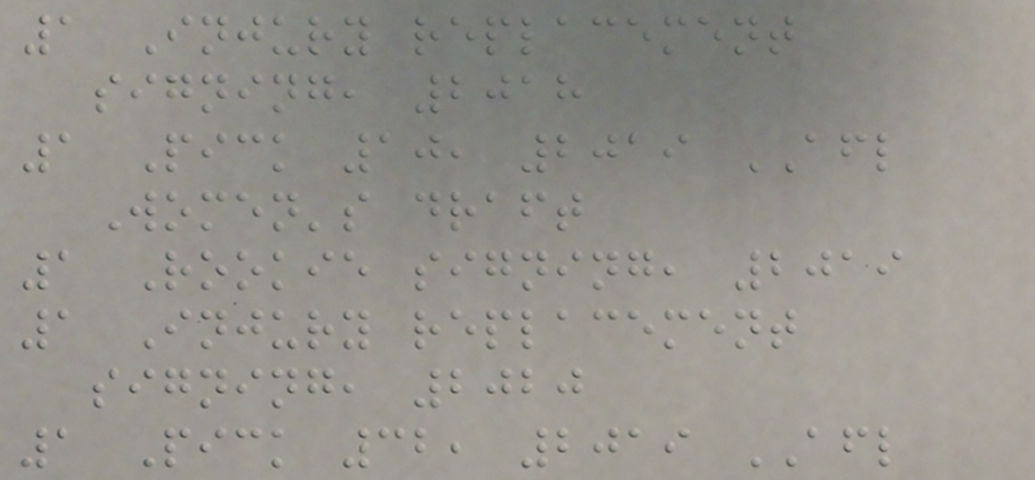1 Injury replacement
signing, 2018
1 Pick 10, 2019 AFL
Women's draft
1 Rookie signing, 2019
1 Injury replacement
signing, 2020
1 Pick 32, 2019 AFL
